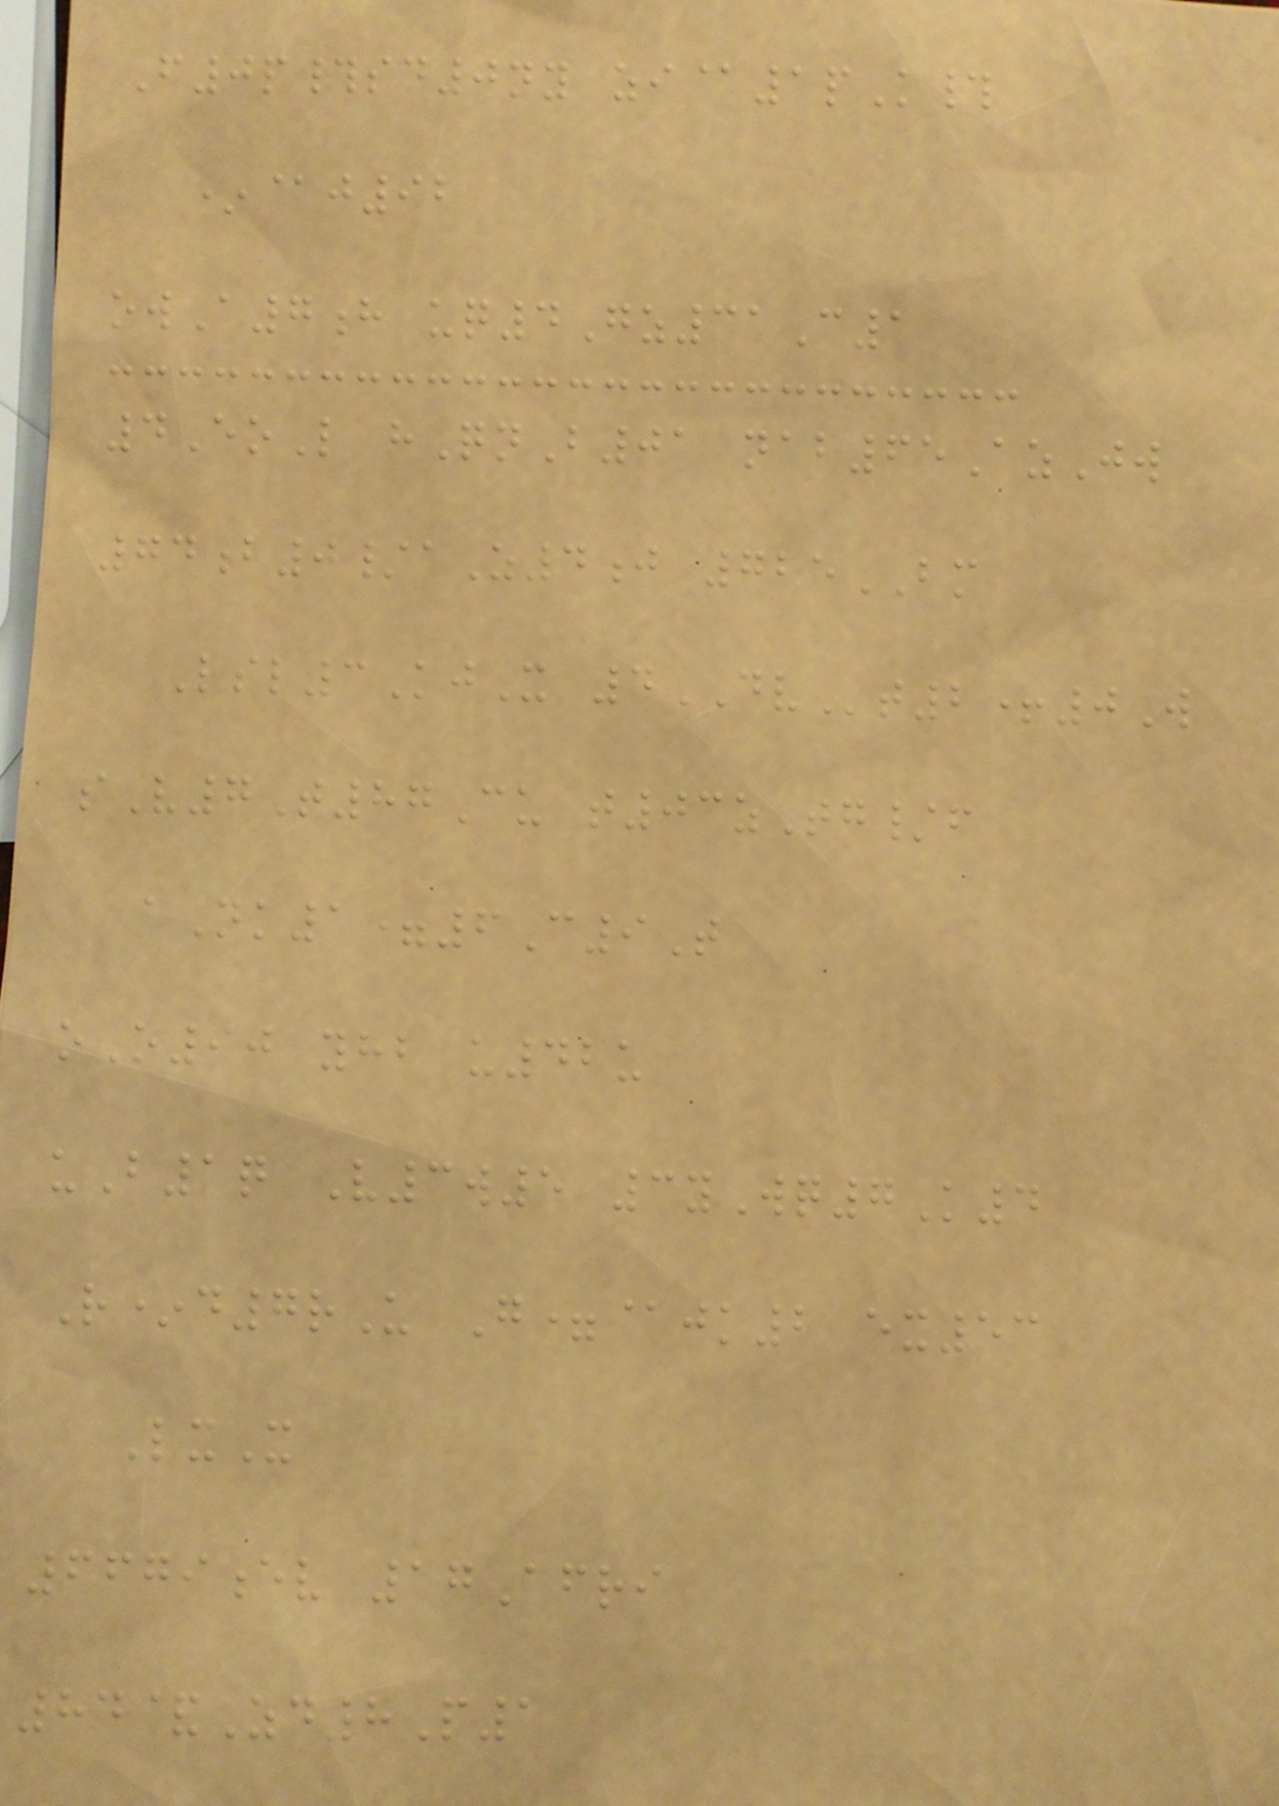F0p#sd0ny zi@1pK#
*@j92
owA7h uq4Gz31C1
4EoL hQnB01 nab65AzJw
74b0/aZ4j 725BM
Lsl3KjX 4DVt2+0W
sV7T87Cu t03zTg/f
aNk1=6C9T
oO90 yhb u42u
uB1q V3w5 3yWq7K4
R*d7rU G=@jk2 ex53
LxX
6679ev 17Afri
84&Zd8P1
